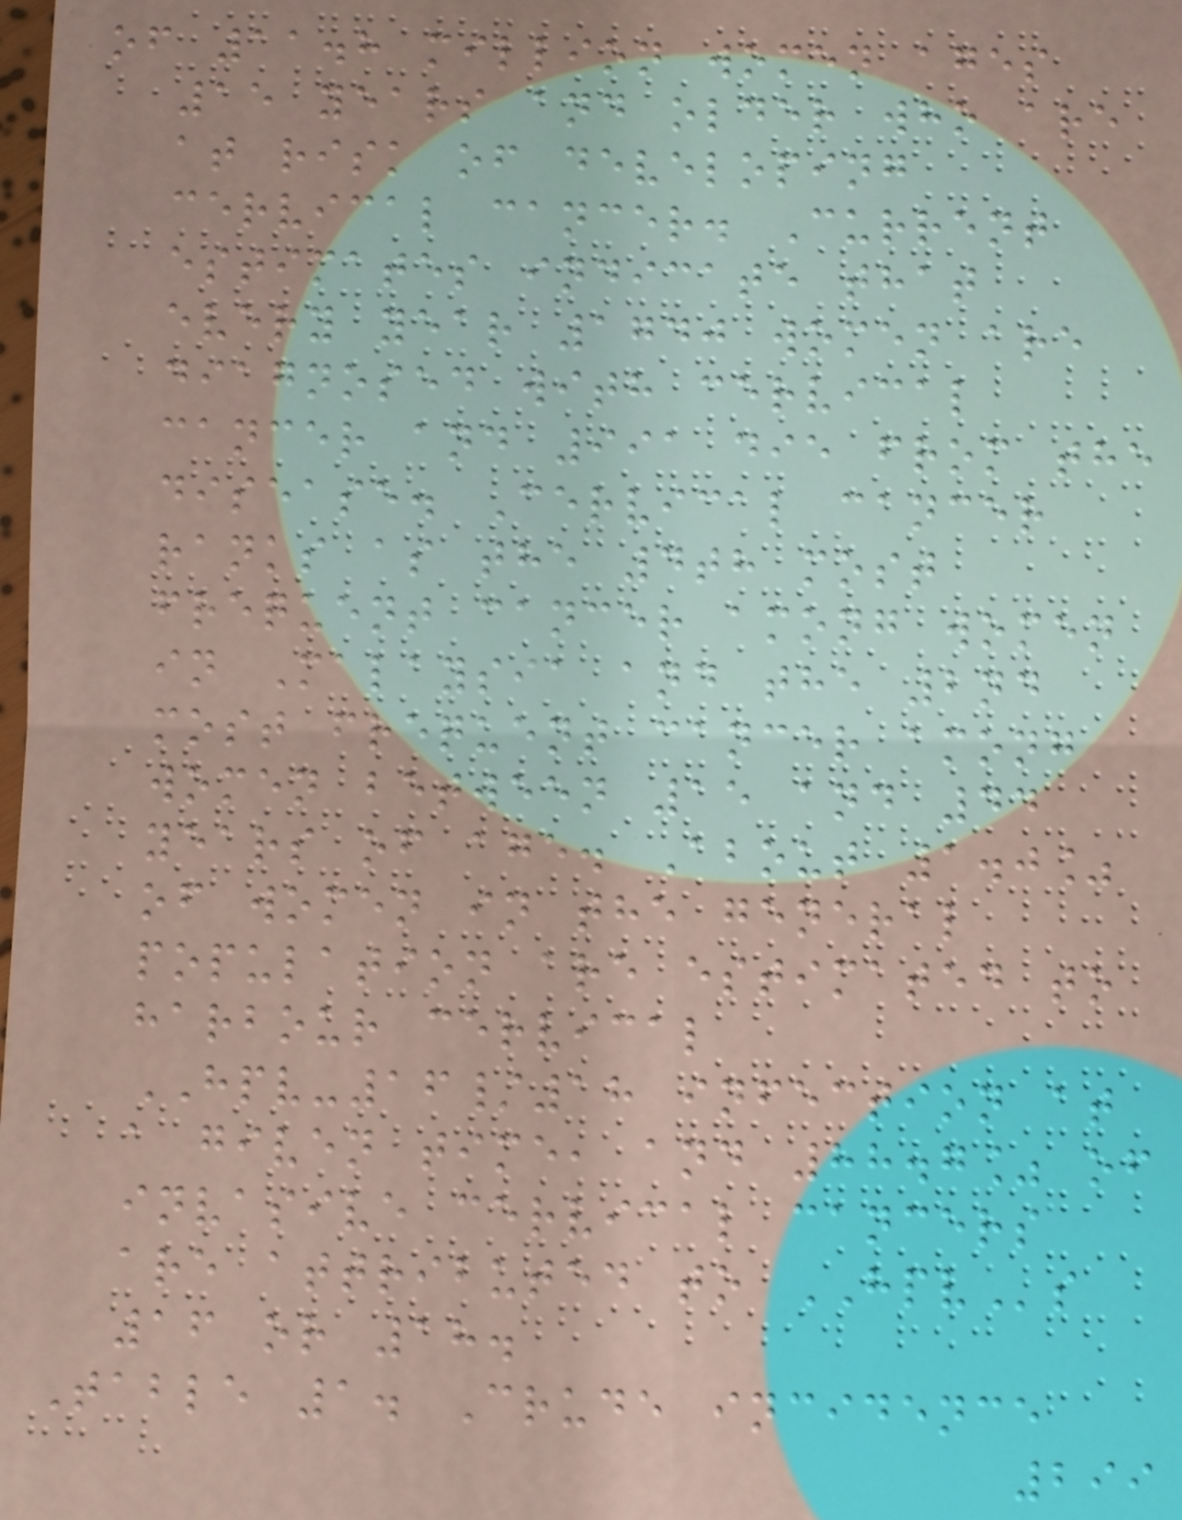of 11.8 million women ages
15 years and older who are
at risk of developing
cervical cancer. Current
estimates indicate that
every year 1740 women are
diagnosed with cervical
cancer and 991 die from the
disease. Cervical cancer
ranks as the 4th most
frequent cancer among women
in Malaysia and the 2nd
most frequent cancer among
women between 15 and 44
years of age. About 1.0%
of women in the general
population are estimated to
harbour cervical
HPV-16/18 infection at
a given time, and 88.7% of
invasive cervical cancers
are attributed to HPVs
16 or 18.
Table 1. Crude incidence
299
